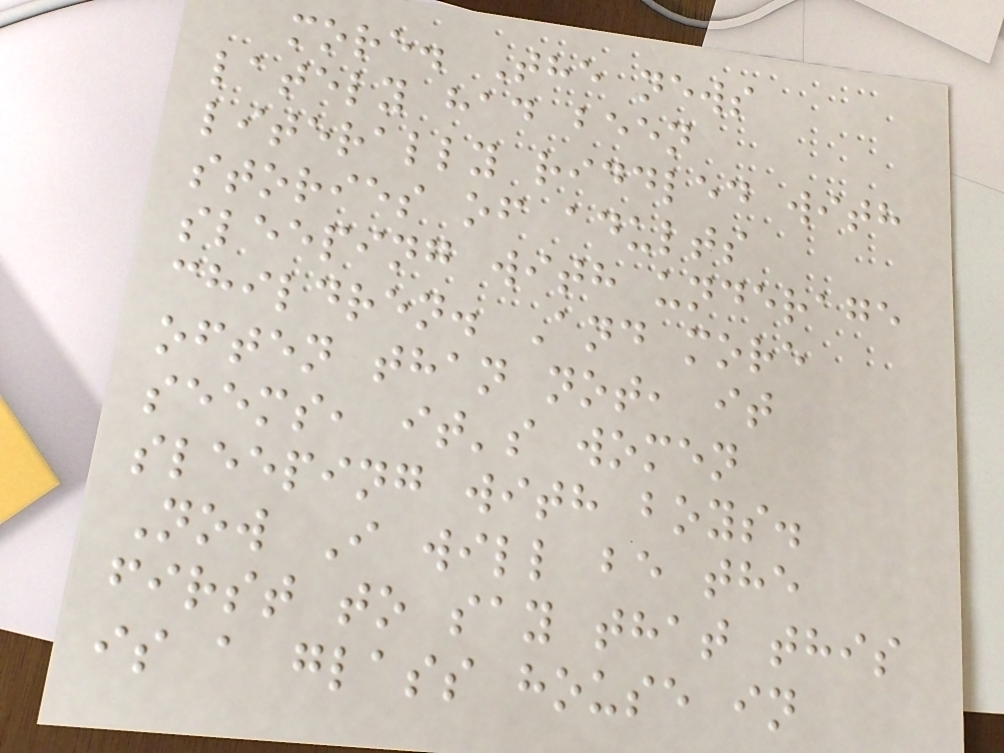more. The news
lately had been
literally riddled with
stories of adults
sleeping with underage
children. And more
often than not, it
seems, it's women
sleeping with boys.
Now I will be the
first to say that this
is a glass house in
